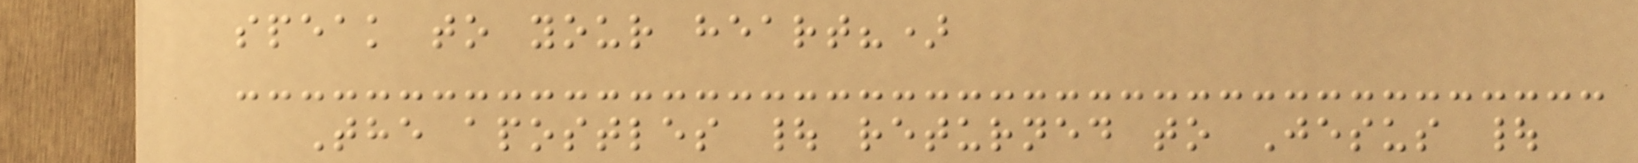speak to your heart?)
The apostles | returned to Jesus |
